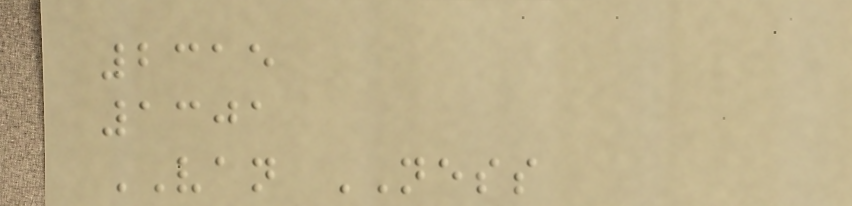2315
1301
VAN NESS
